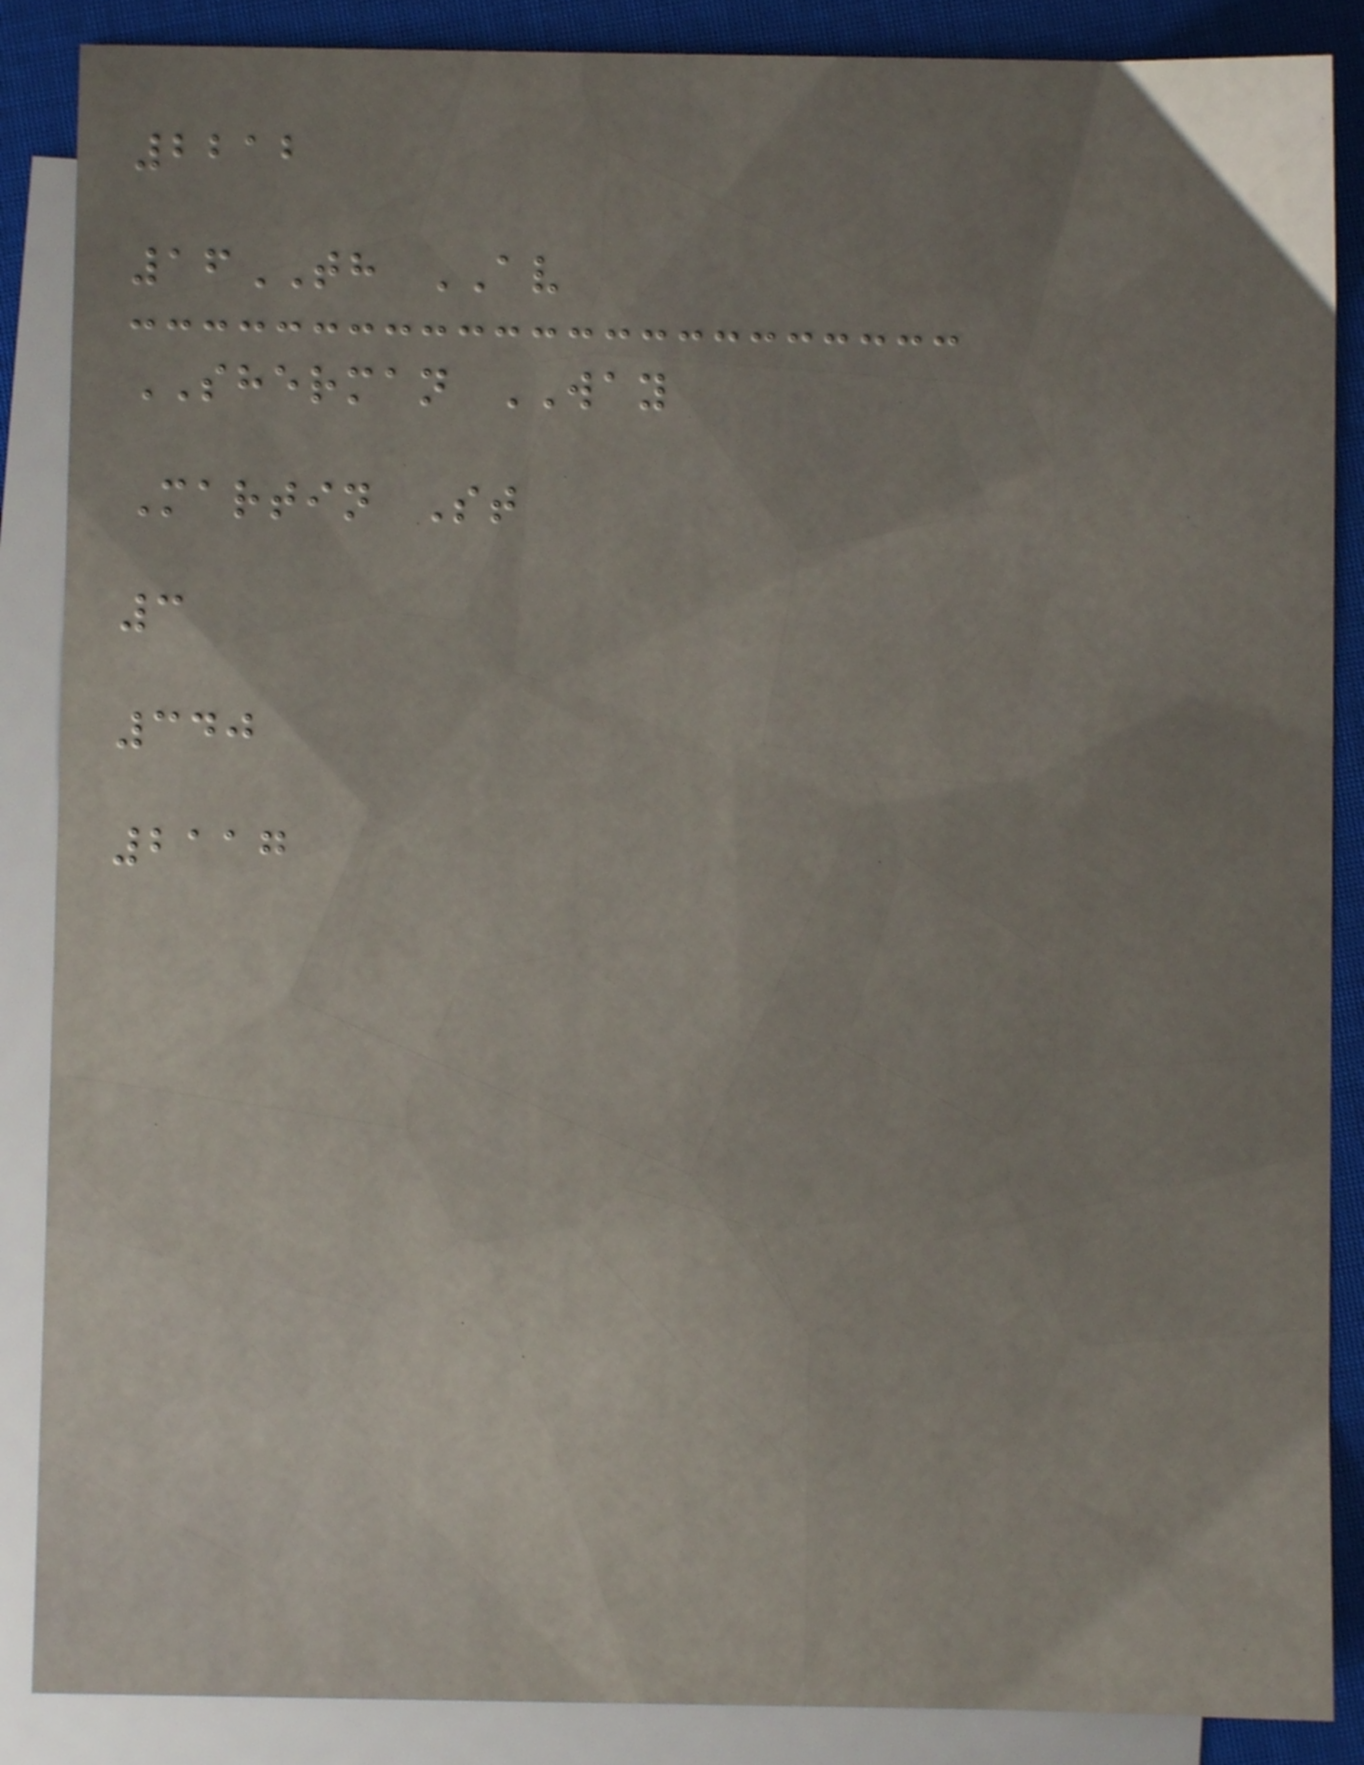2212
16TH AV
SHERMAN WAY
Martin St
3
340
2117
